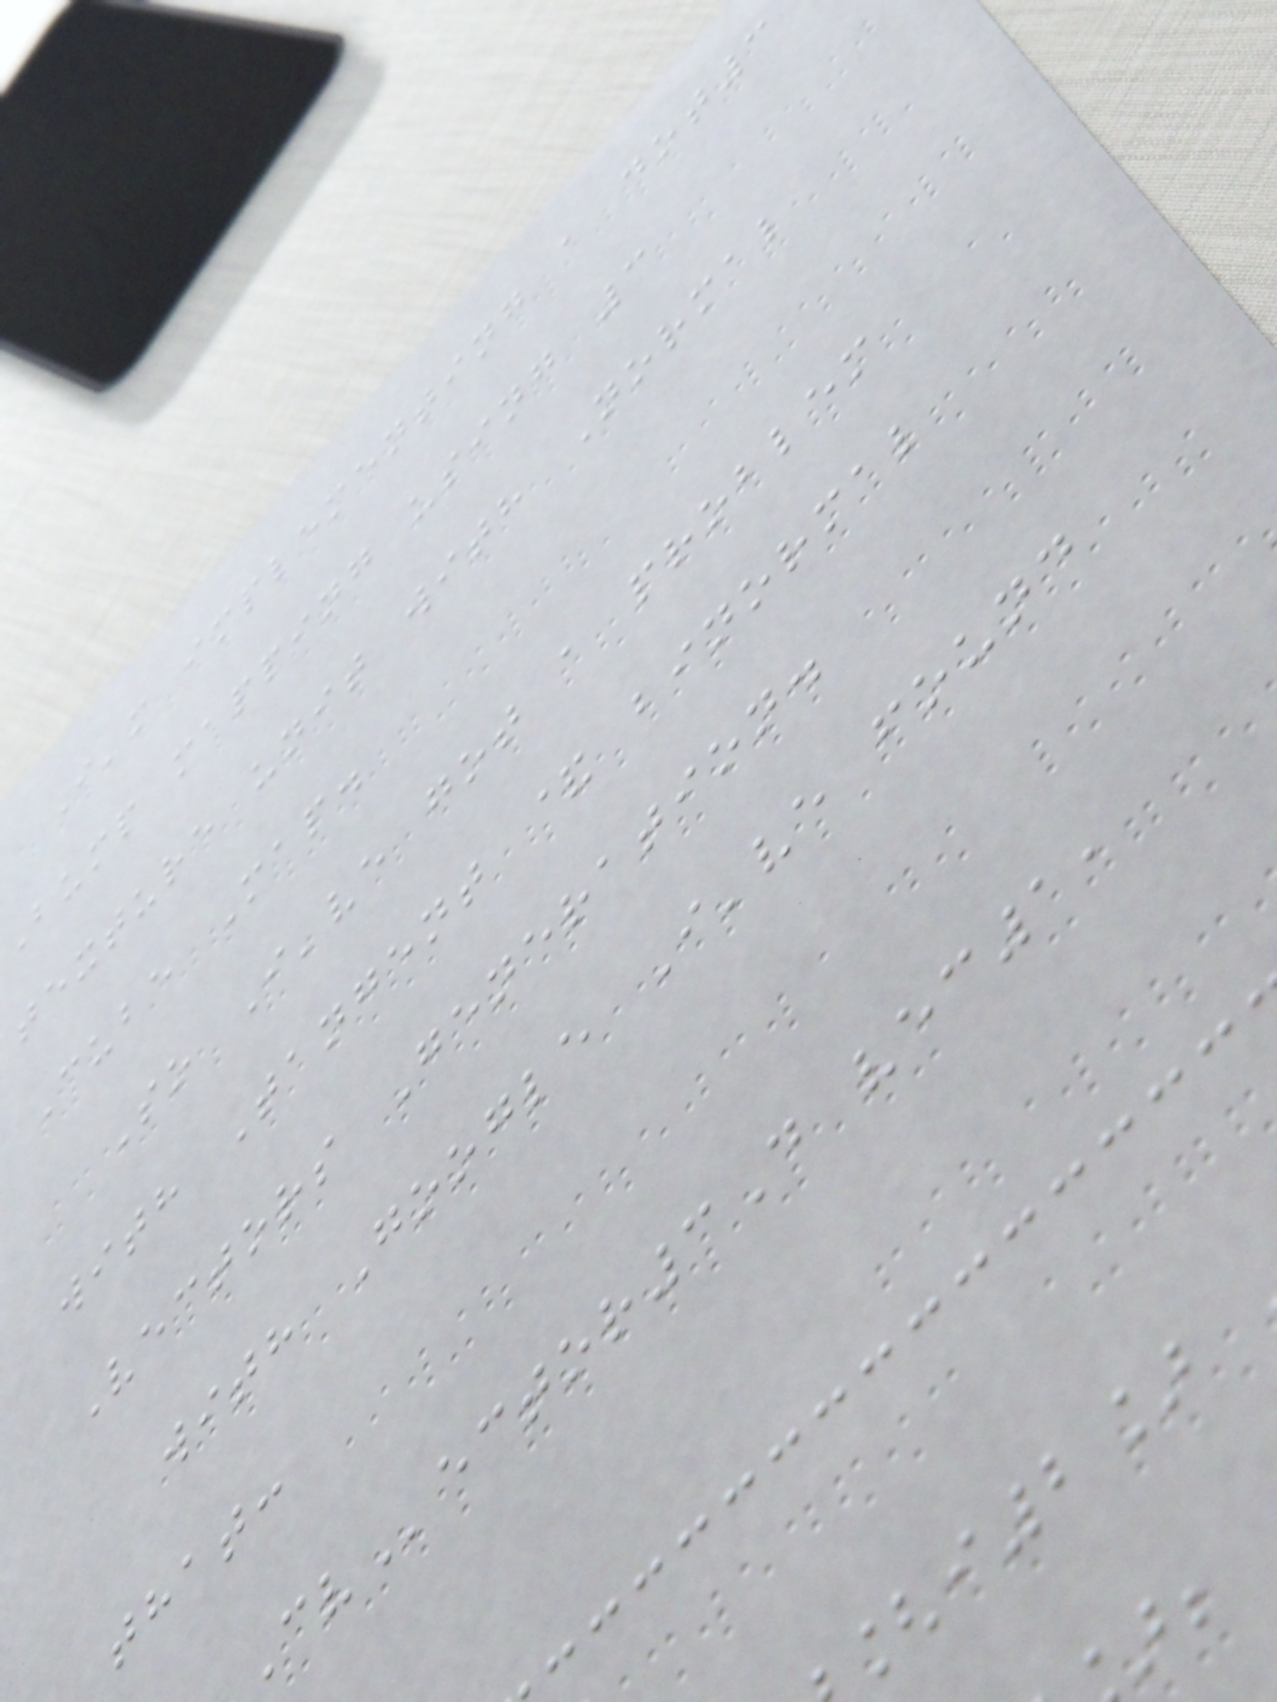I'm implementing a dot3
Bump mapping using 3
texture unit with Normal
Cube Map.
So I've got a problem
with Tangent & binormal
Vectors Generation.
with Google I've found
that:
ector3D vec1,
[i2]
